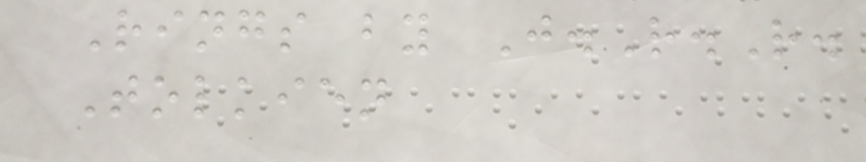Rings by J.R.R.
Tolkien
